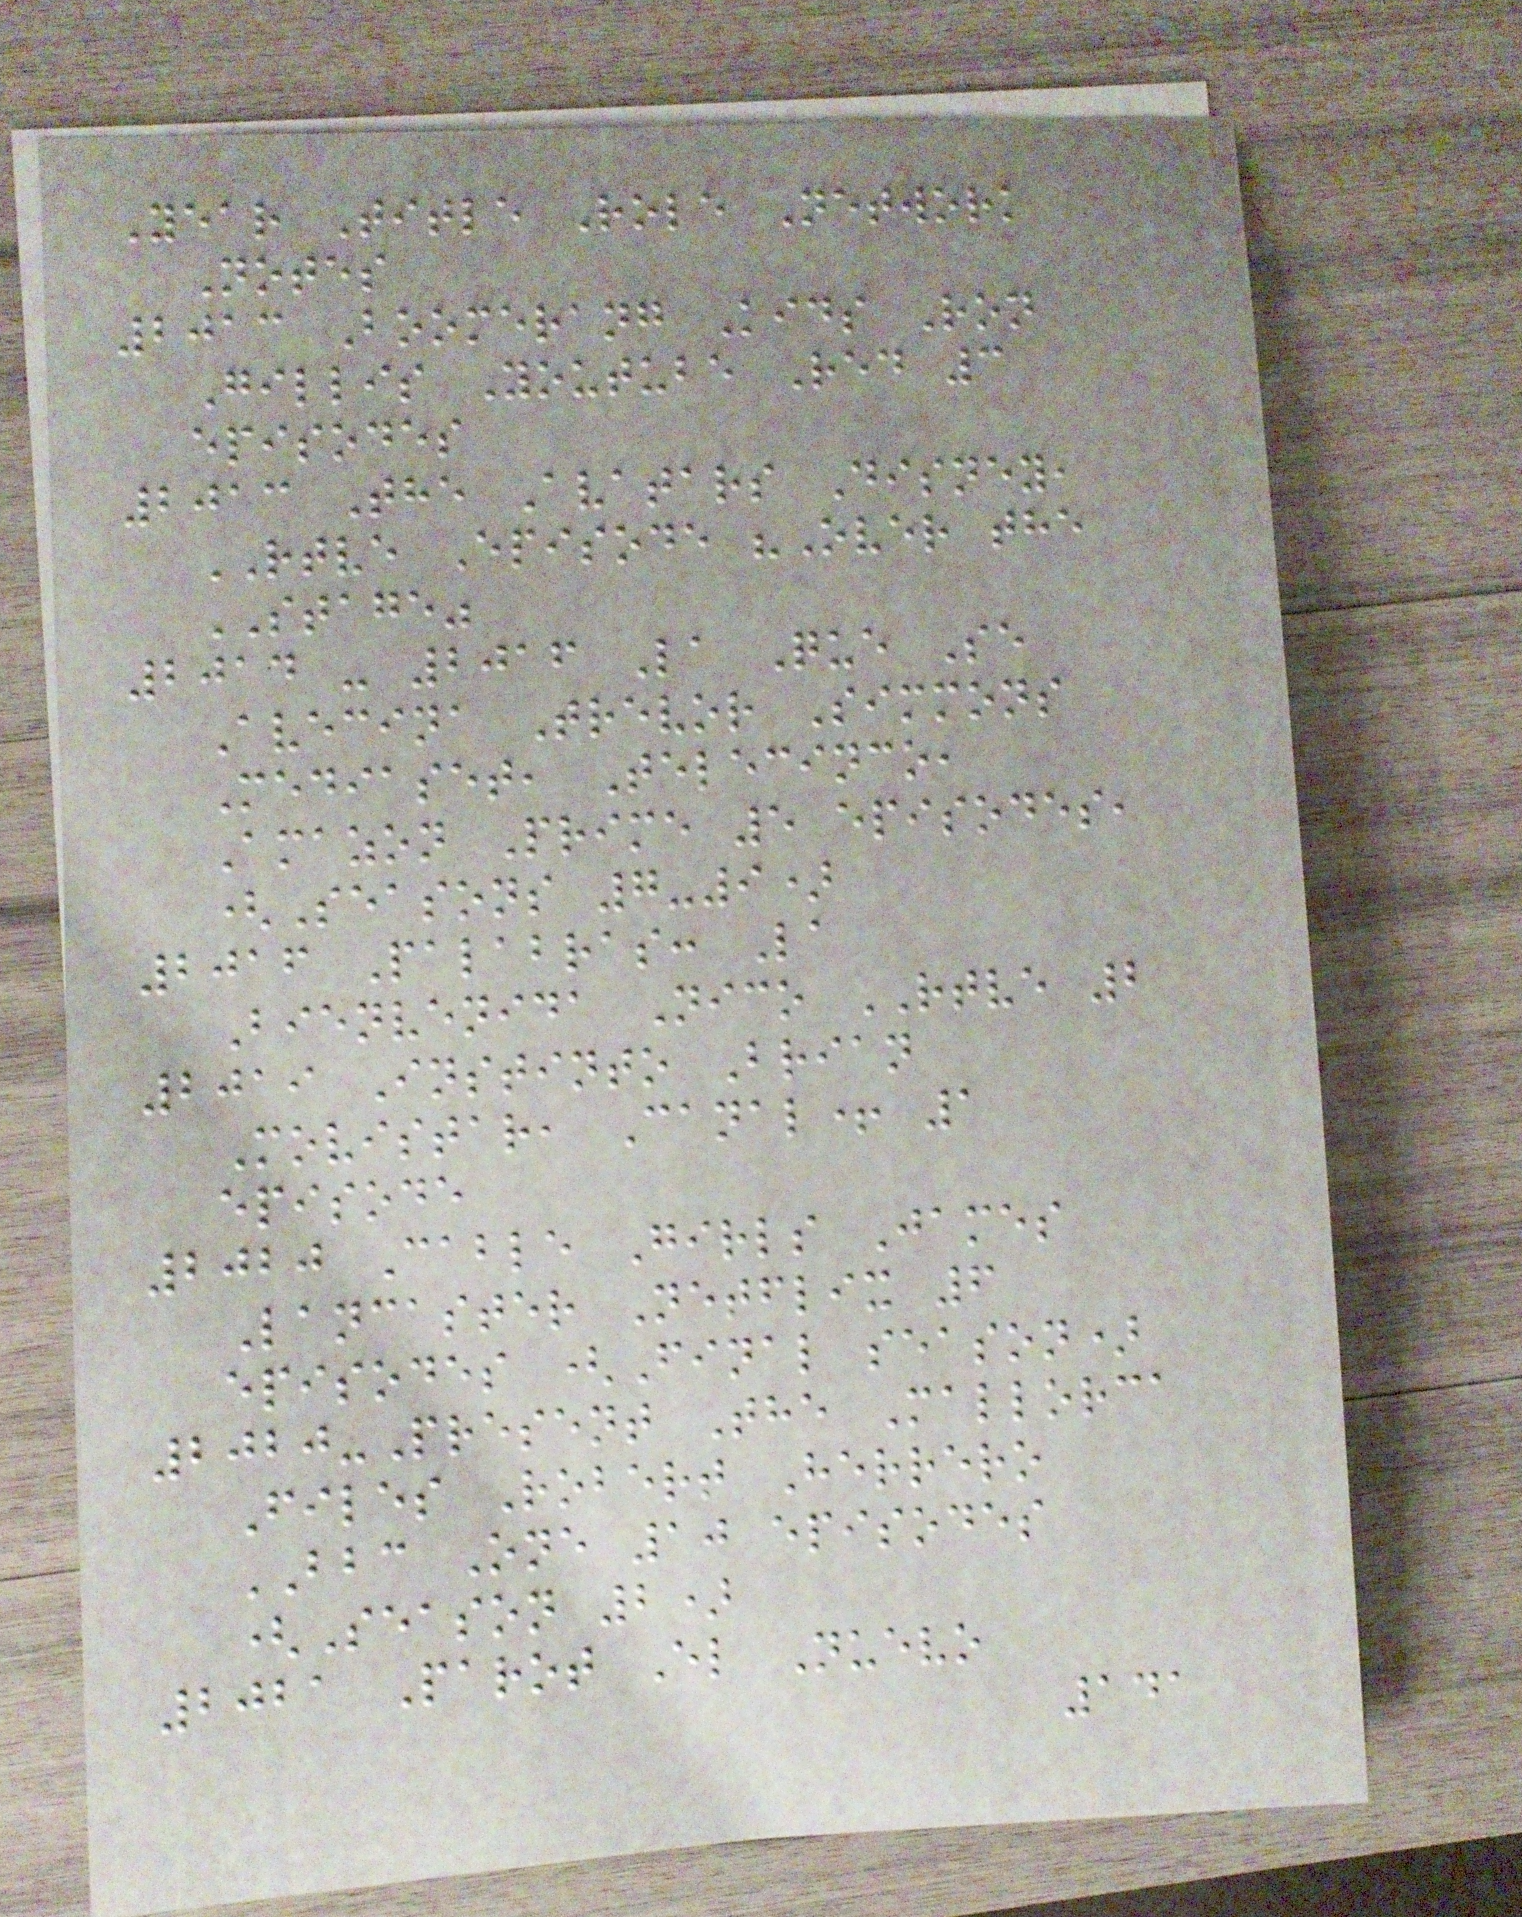Year Title Role Network
Notes
2013 Boomerang Kids Ron
Gillis Youtube Red 3
episodes
2013 The Avatars Disney,
RTVE Episode "Over the
STAGE"
2014 - 2016 La Que Se
Avecina Trevor Simmons
Mediaset, Telecinco,
Amazon Prime 5 episodes,
(Seasons 7-9)
2016 Palabras: La
Bienvenida Nico RTVE 2
2019 Instinto Brian
Movistar, Canal+ 1
episode
2020 Cable Girls James
Lancaster Netflix 6
episodes (Final season)
2020-Present The Mallorca
Files Robert Herrero
BBC One 10 episodes
(Season 2)
2021 Parot El Nuevo
141
